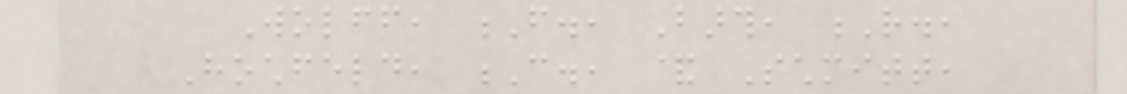Wolff, F., Barth, R.,
Hochfeld, C., & Schmitt,
